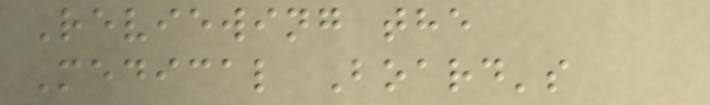Reviewing the
Medical Board's
